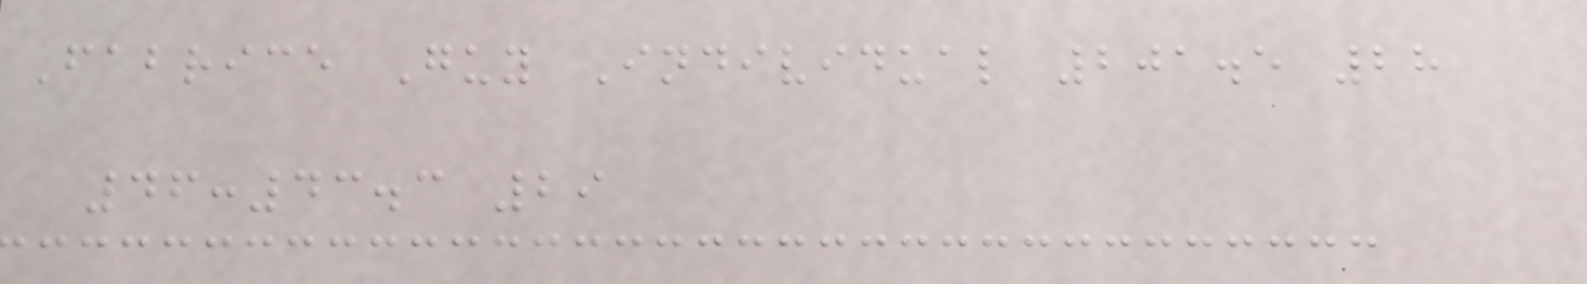Fabrice Guy Individual 201.5 28
46:43.3 29
